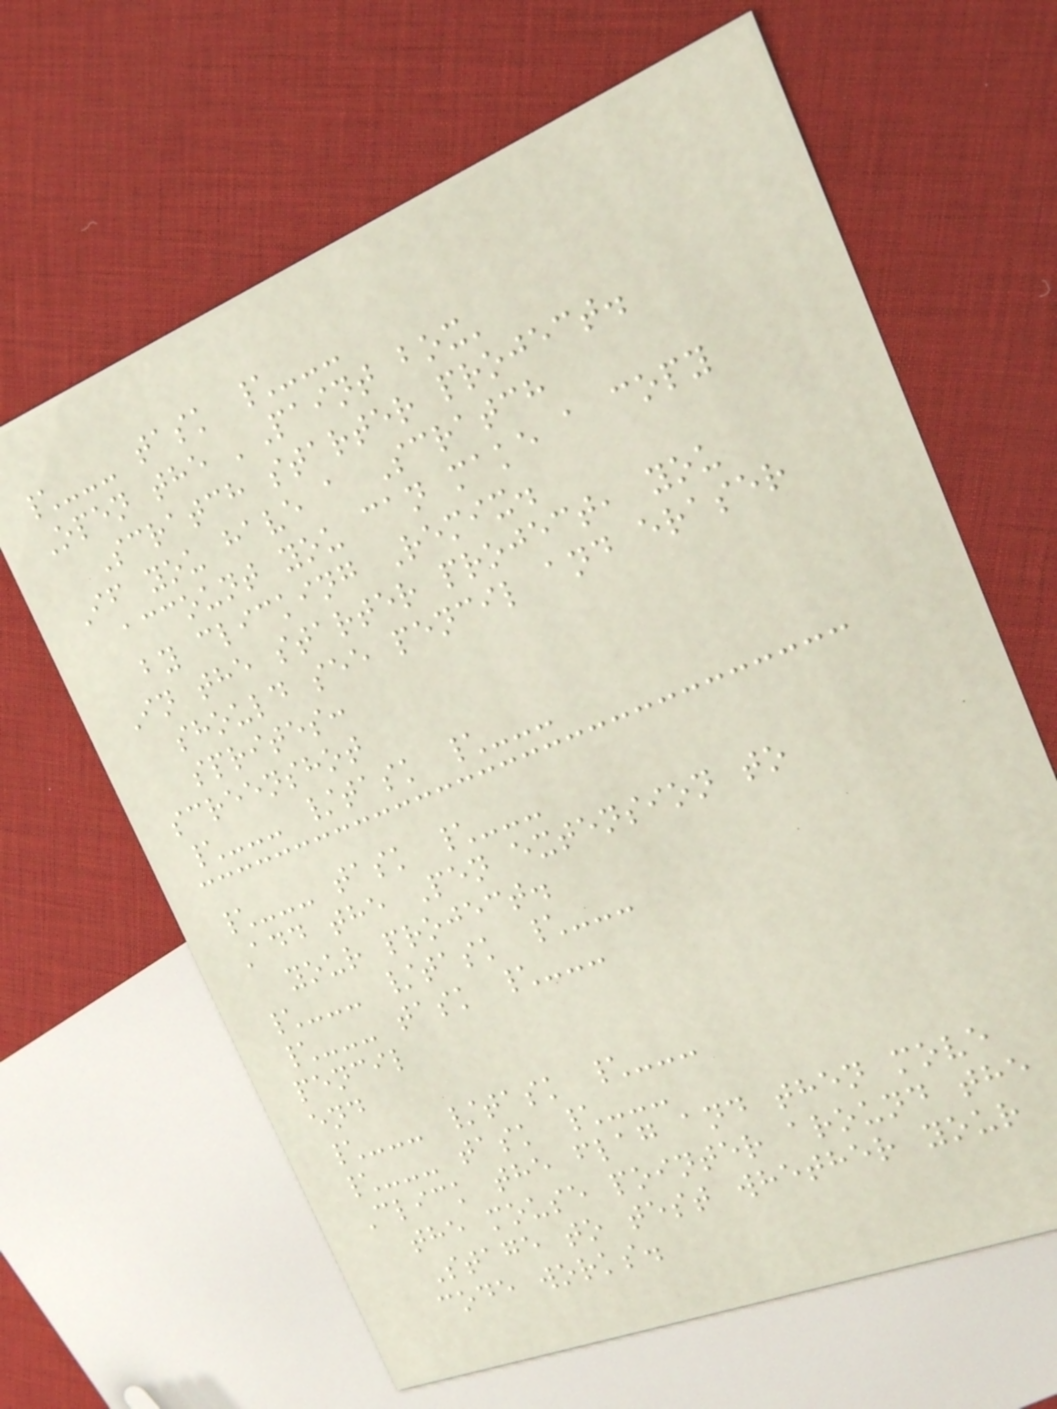\--- task \---
Open the 'Paint box'
Scratch starter project.
If you have a Scratch
account you can make a copy
by clicking Remix.
In the starter project, you
should see pencil and eraser
sprites:
screenshot
\--- /task \---
\--- task \---
Add the Pen extension to
your project.
\--- /task \---
\--- task \---
pencil
end
\--- /task \---
\--- task \---
Click the flag and then move
the mouse pointer around the
Stage to test whether your
code works.
